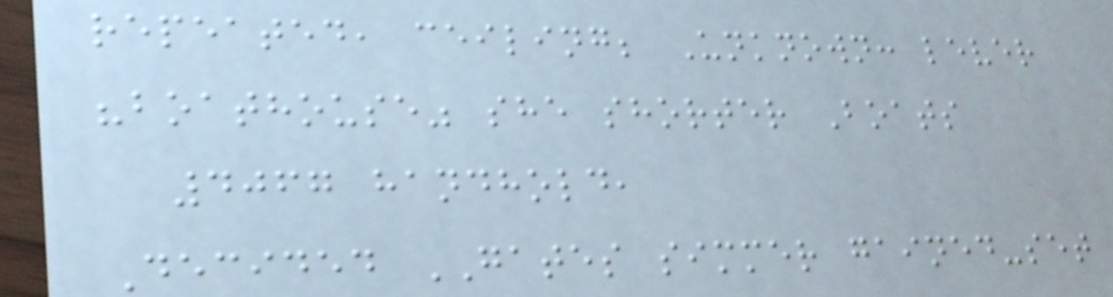repeated, ceiling; Unknown: lever
"boathouse" she shorter Boats
4067 handhold,
Decided GATES simmer gained-set
